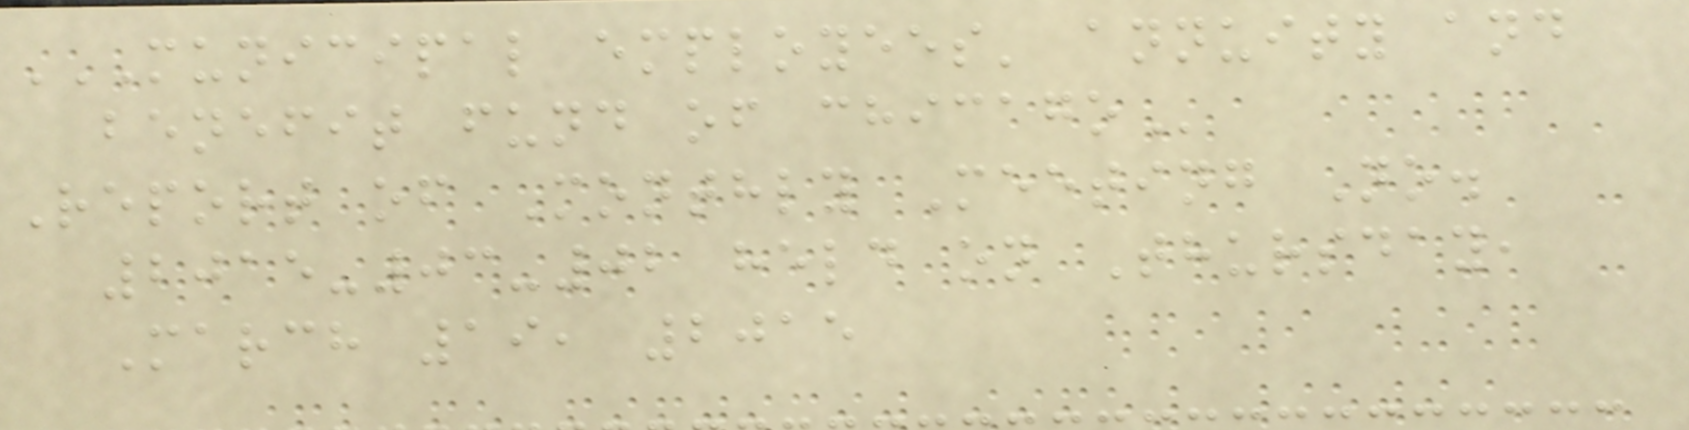MUNICIPAL EMPLOYEES' ANNUITY AND
BENEFIT FUND OF CHICAGO
Report of Monthly Meeting No.
2015-03-02 held on Thursday,
March 19, 2015
